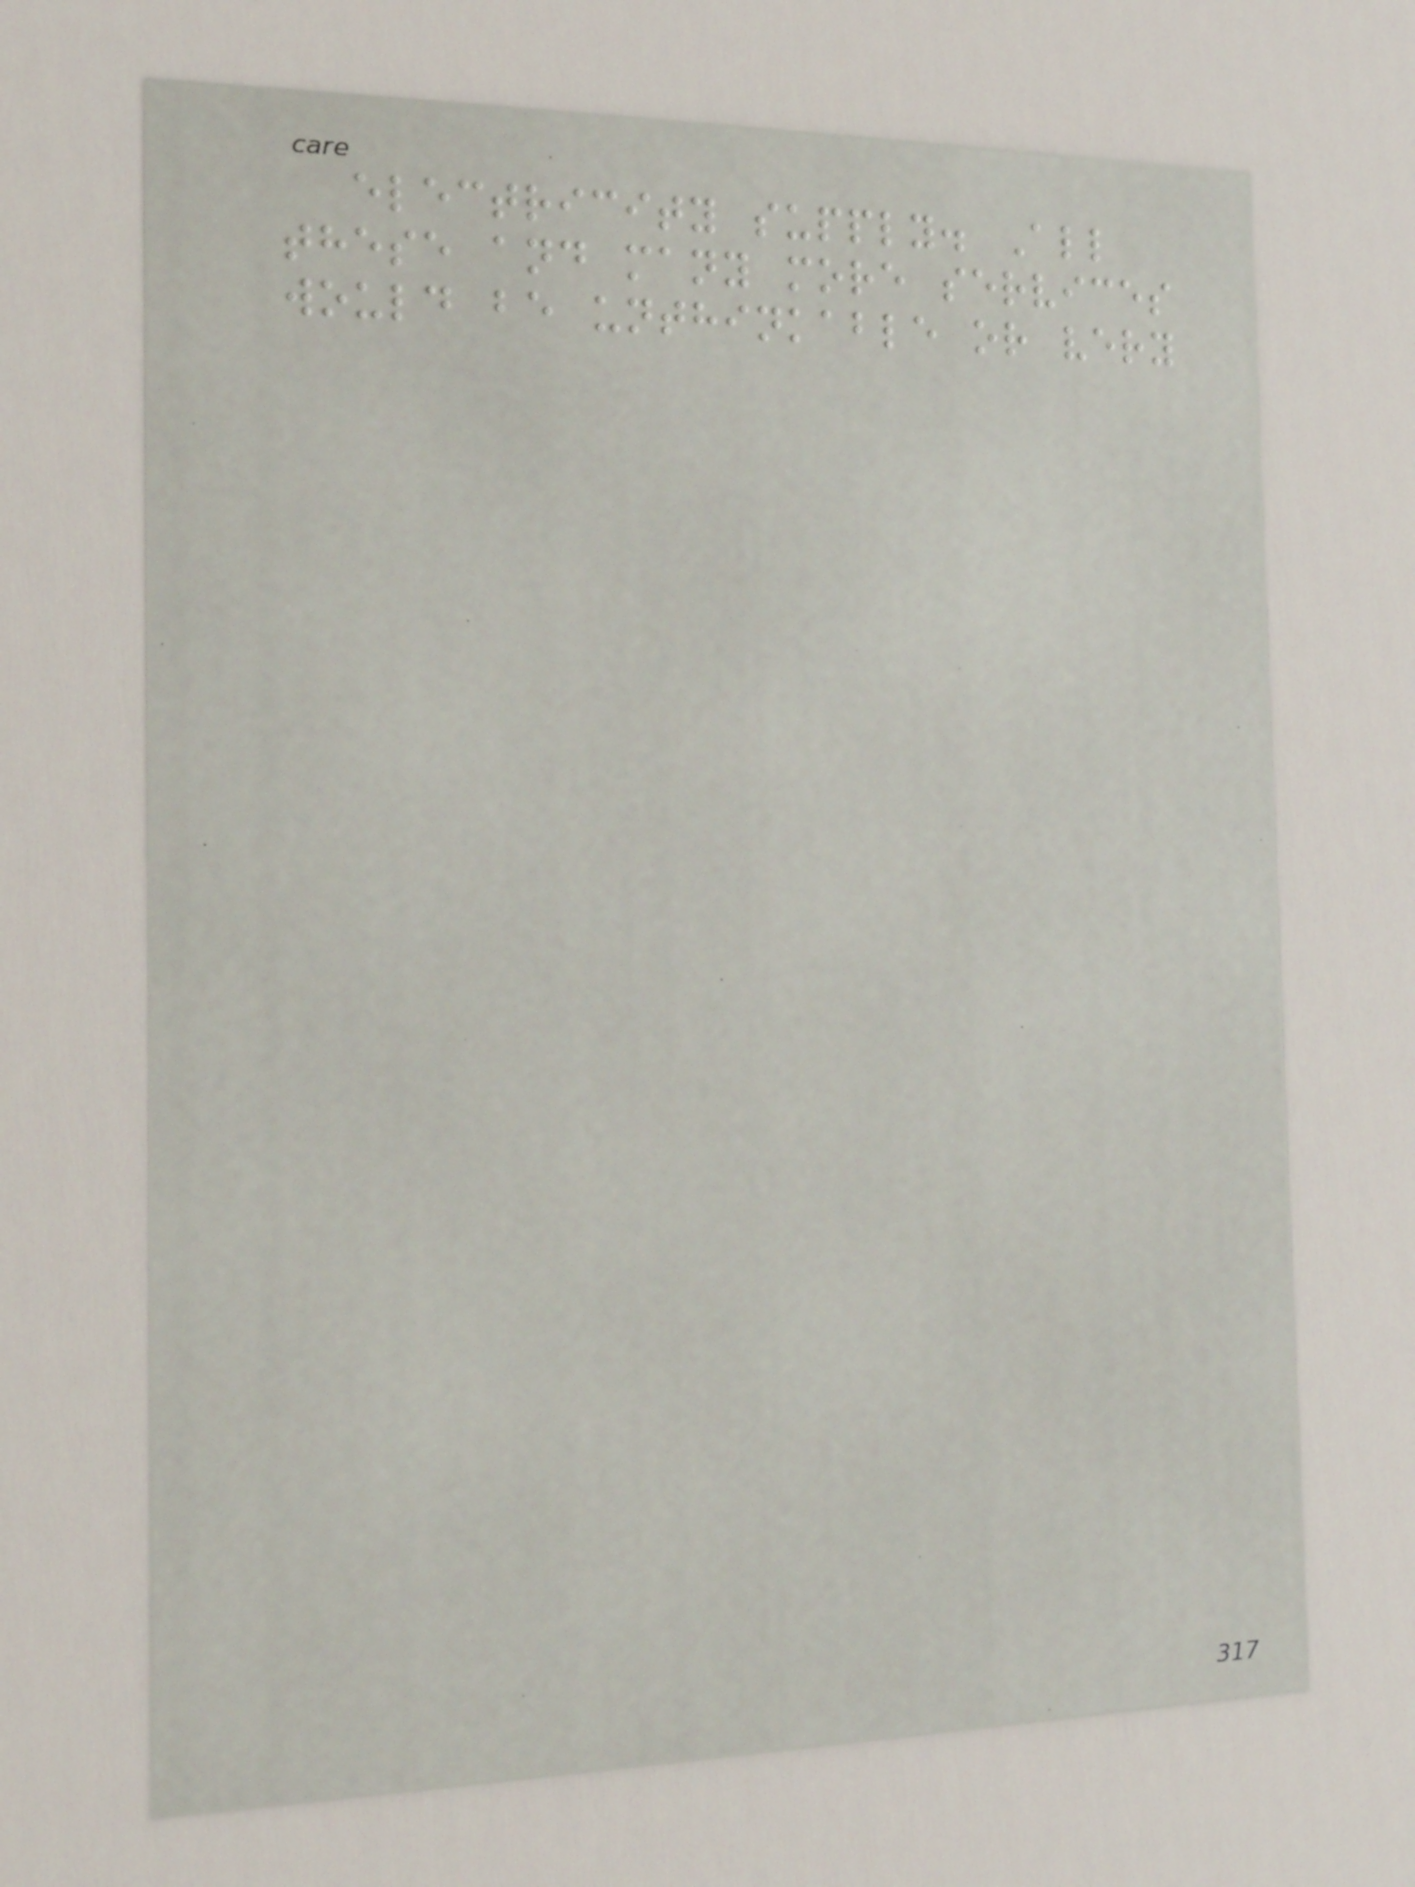electricity supply. All
these and many more services
would be unthinkable or very
